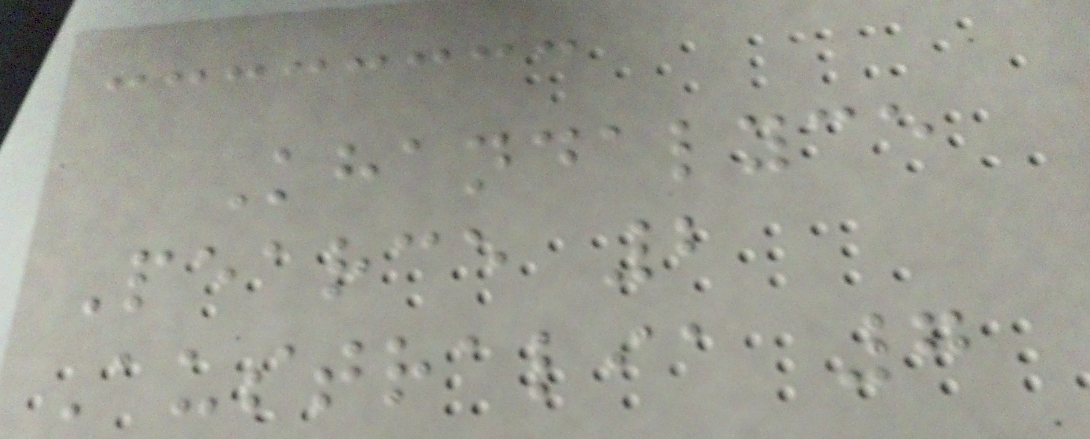Khandalyce
Pearce 2
Australia 7
